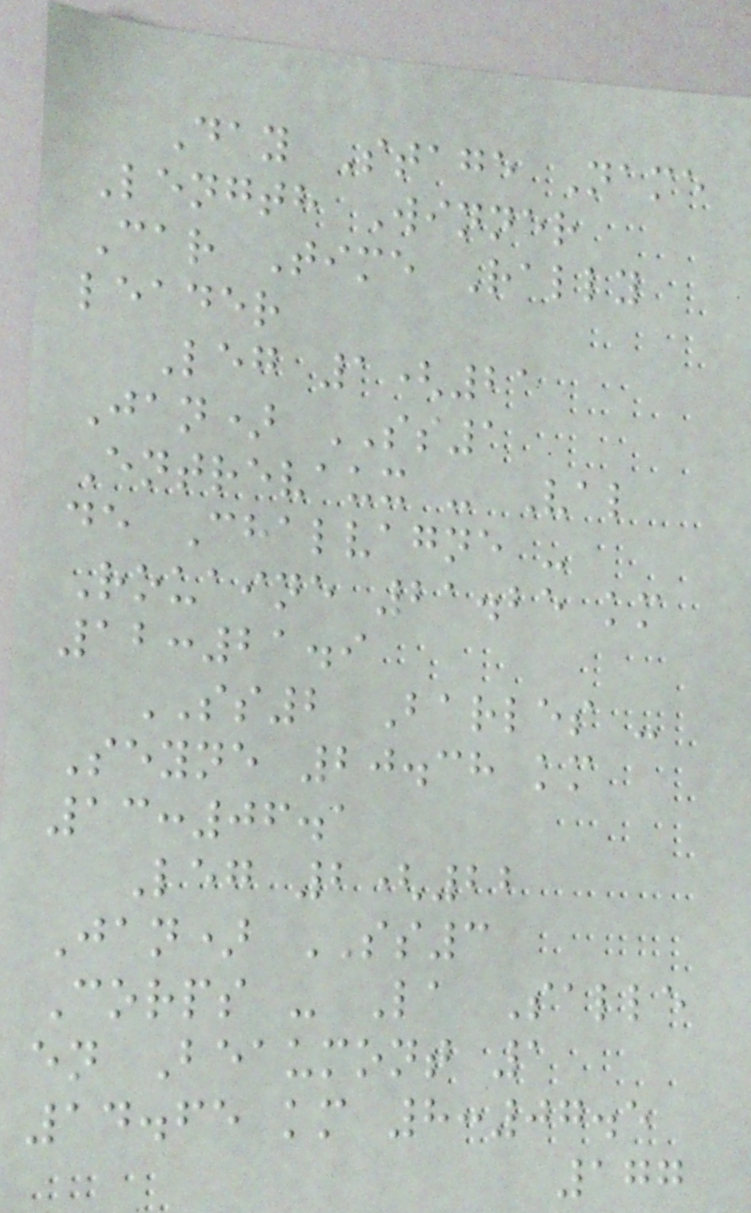Day Stage Name
Length Winner
Car Time Rally
leader
Leg 1(21
Jan) SS1
Entrevaux - Val
de Chalvagne -
Rouaine 21.25 km
12:21.9
SS2 Barles -
Seyne 20.38 km
13:06.1
Leg 2(22
Jan) SS3
Corps - La Salle
en Beaumont 1
14.65 km 8:07.5
177
